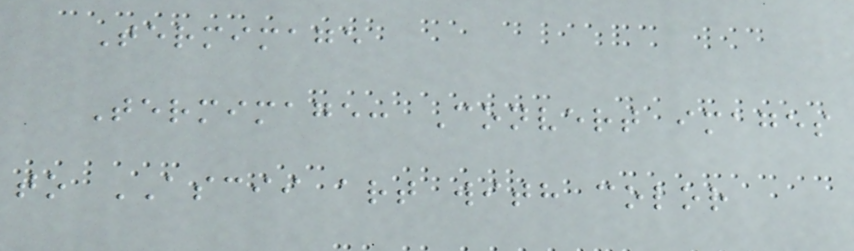Termimage
Termimage: Convert images
to ASCII art with color
